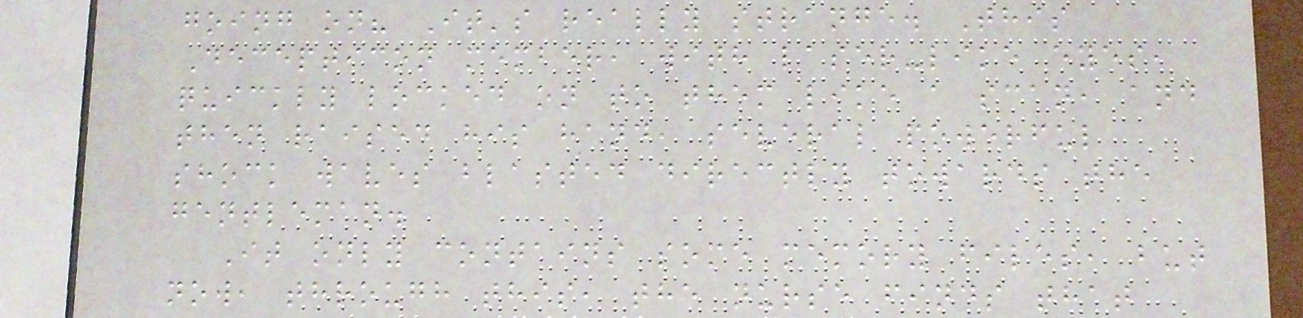going on? It's really strange. This
Decepticon member, with laser-like eyes,
quickly locked on to them like a scan, and
then raised his hand, several powerful
shock waves blasted directly towards the
gentleman.
It only contains some memory files, but
now, through this, the nurse finds that
